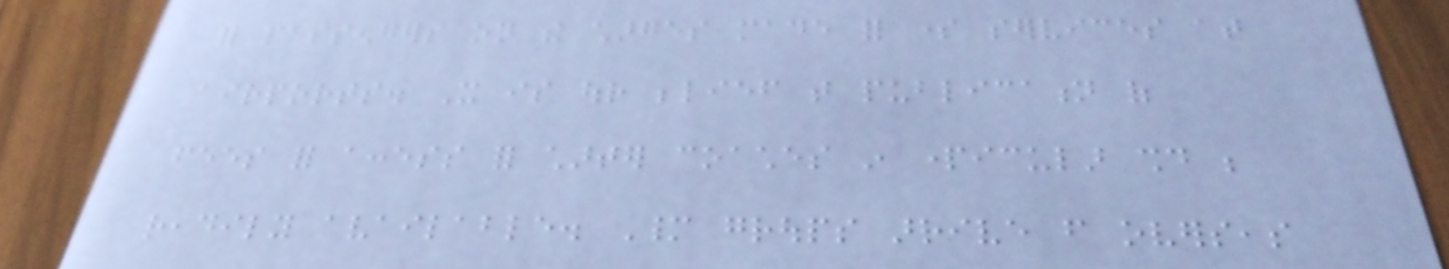for passengers on the charges made for some services at
airports. It is our belief that publication of
fees for access for charter coaches in particular should be
readily available. Many groups arrive from overseas
